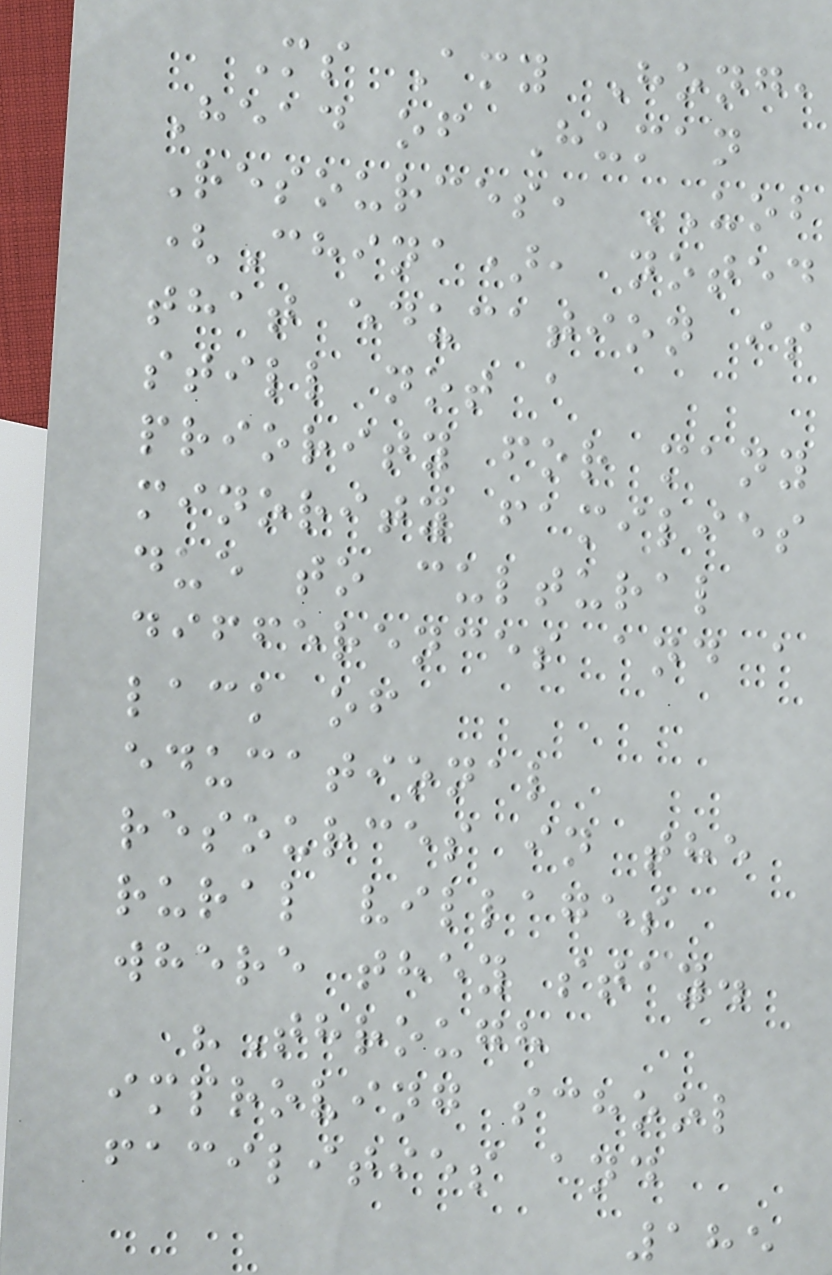Ms Amy Hong,
Head of Human
Resources, UOB
(China), noted
that education is
still not a
priority for many
minority families
due to cultural
differences and a
lack of
educational
resources in the
rural villages
where they stay.
"Through
improving school
facilities and
185
